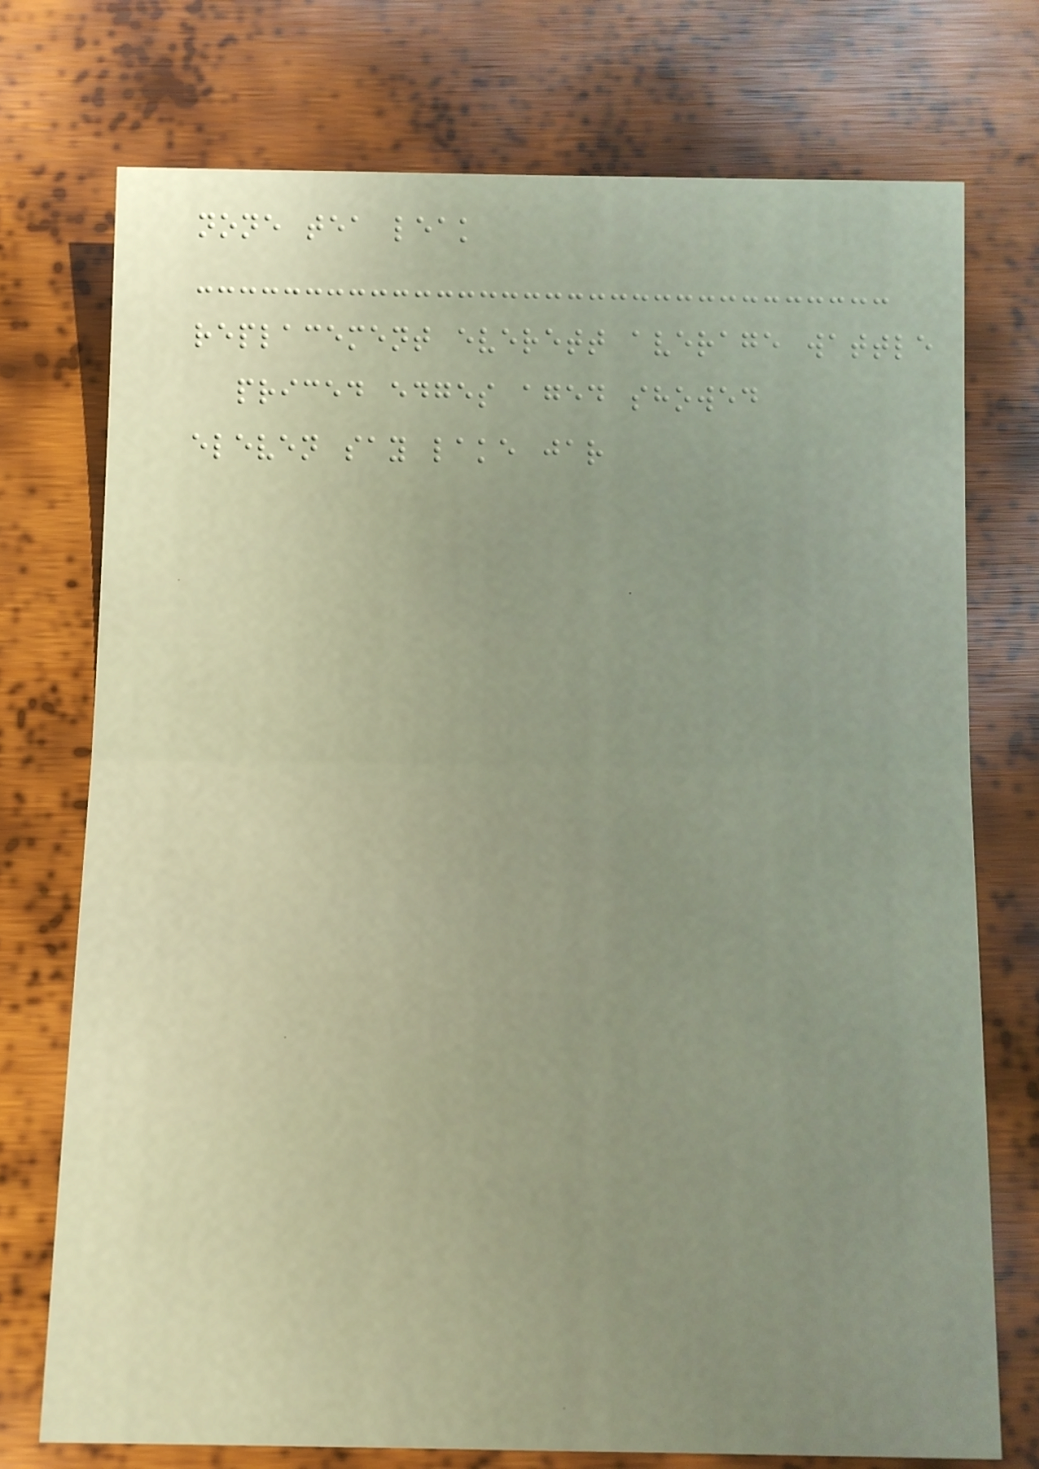none tea leak
replacement everett average wattle
priced edges aged showed
eleven say lake jar
